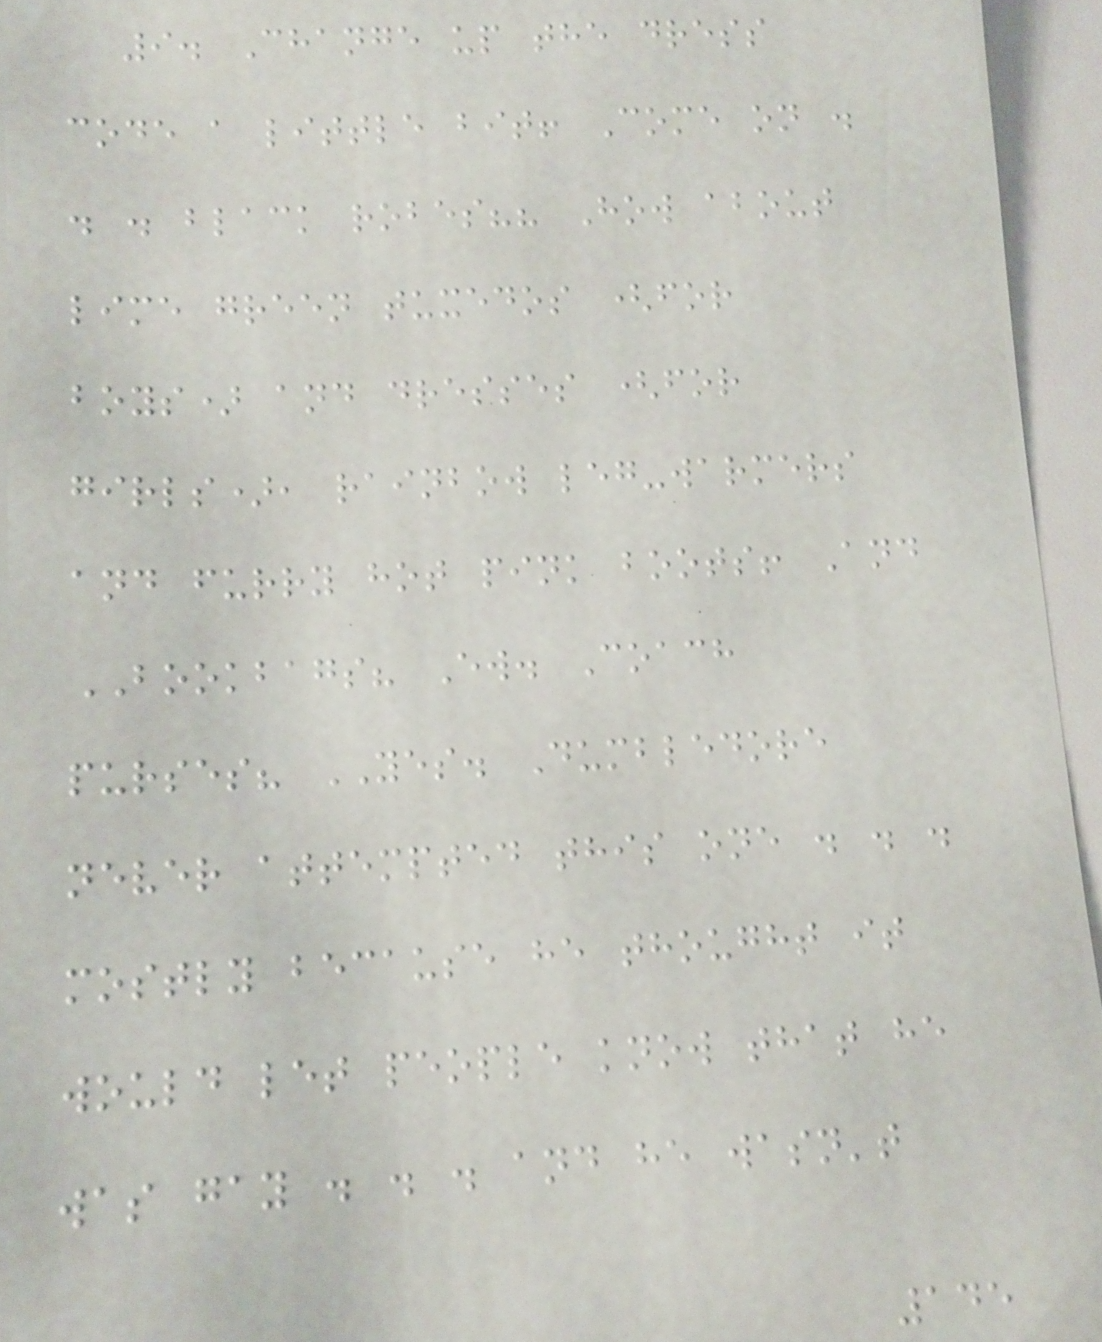9. Change up the dress
code a little bit! Come on .
. . black robes?? How about
lime green tuxedos (for
boys) and dresses (for
girls), rainbow leg-warmers
and furry hot pink boots! And
BOOKBAGS? Ew. Coach
purses? YES. Dumbledore
never attempted this one . . .
mostly because he thought it
would let people know that he
was gay . . . and he wasn't
145
